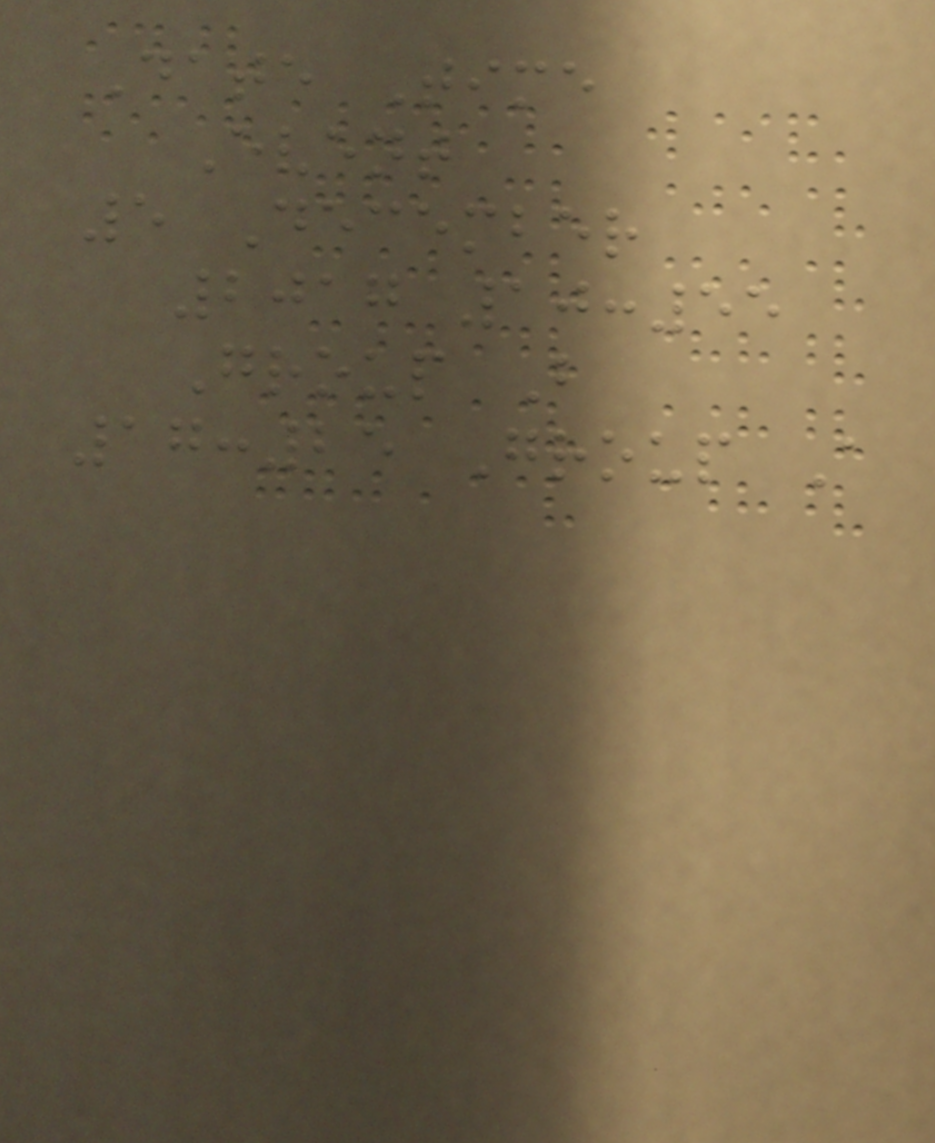Date Time
Event
5 December
2017 10:55
Group B
17:25 Group A
